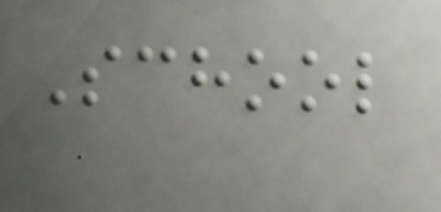School
